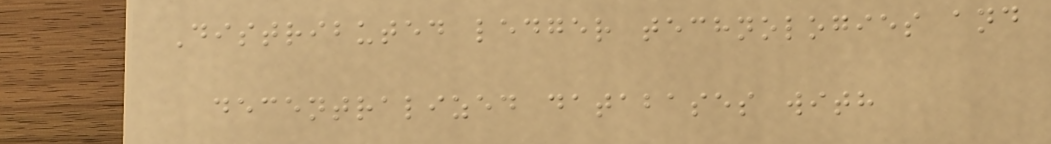Distributed ledger technologies and
decentralized databases with
